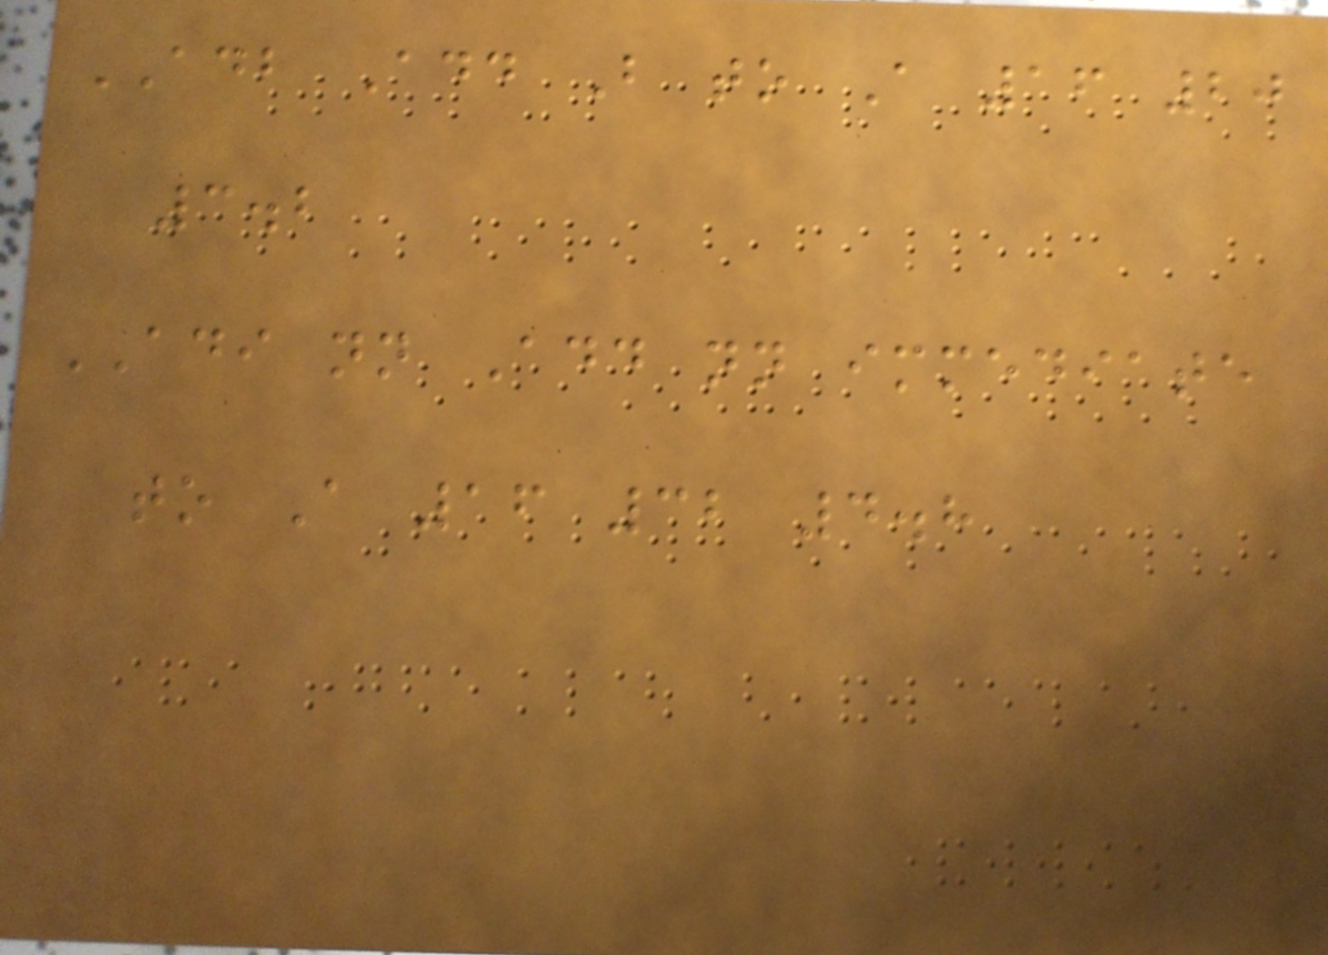ADB Add B to A 16 20
3.2
ADI nn Add nn immediate
to A 16 32 4.8
